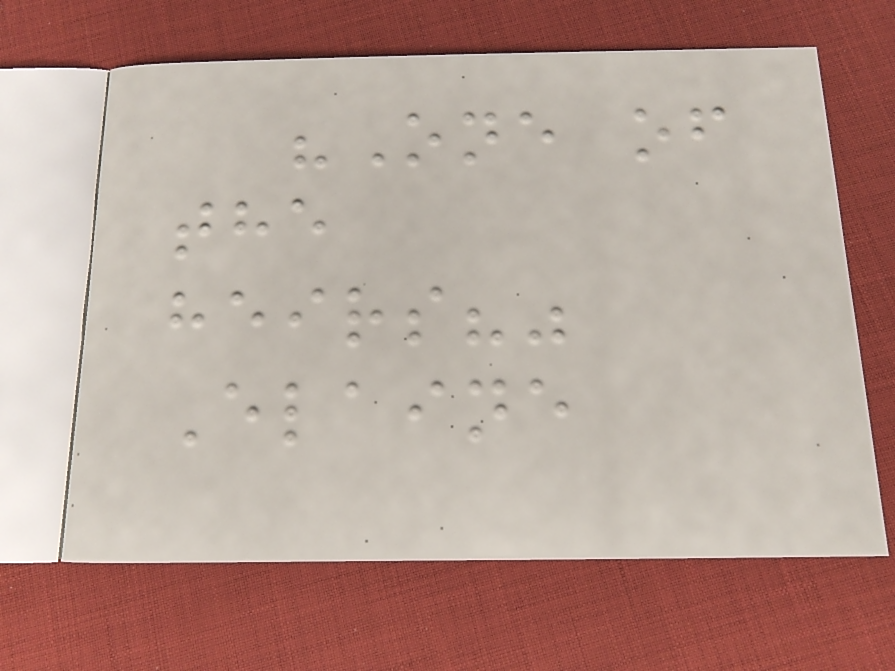"One of
the
heirs?"
Elaine
